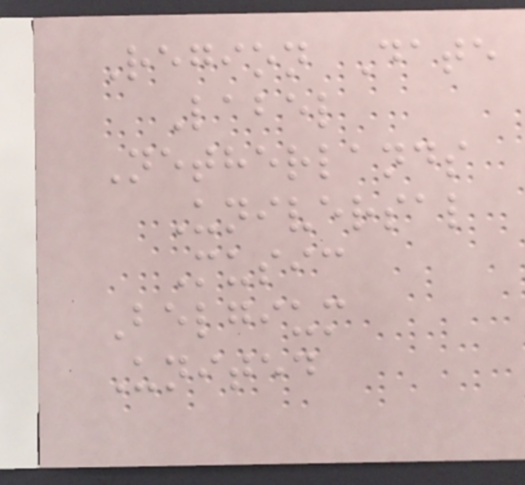Region Date
Label
Netherlands
Universal
Music
Belgium
United
